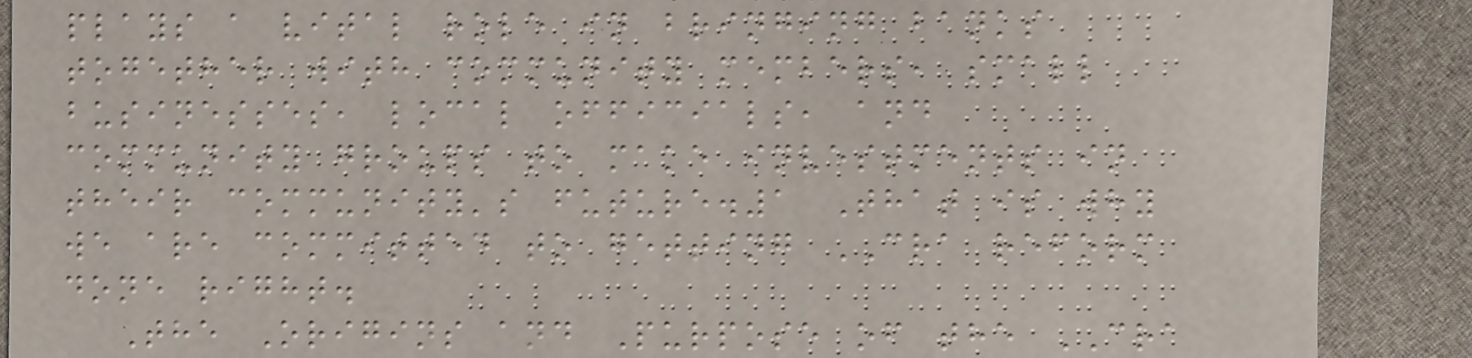plays a vital role in bringing banks
together with community members, small
businesses, local officials, and
community groups to make investments in
their community's future.1 That is why
we are committed to getting CRA reform
done right.
The Origins and Purpose of the CRA
